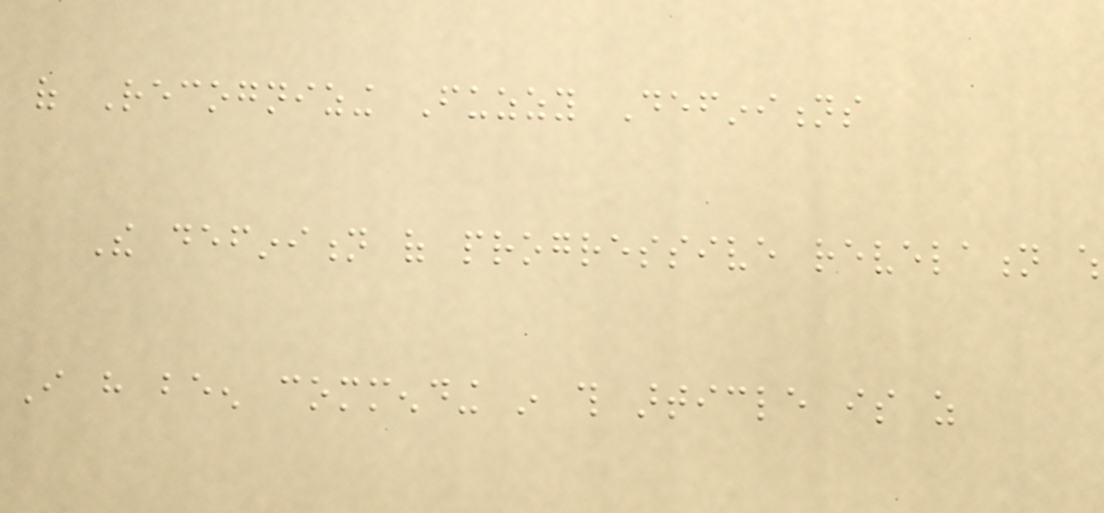of Recognizing Fuzzy Definitions
The definition of progressive revelation which
I have been commending in this article is as
